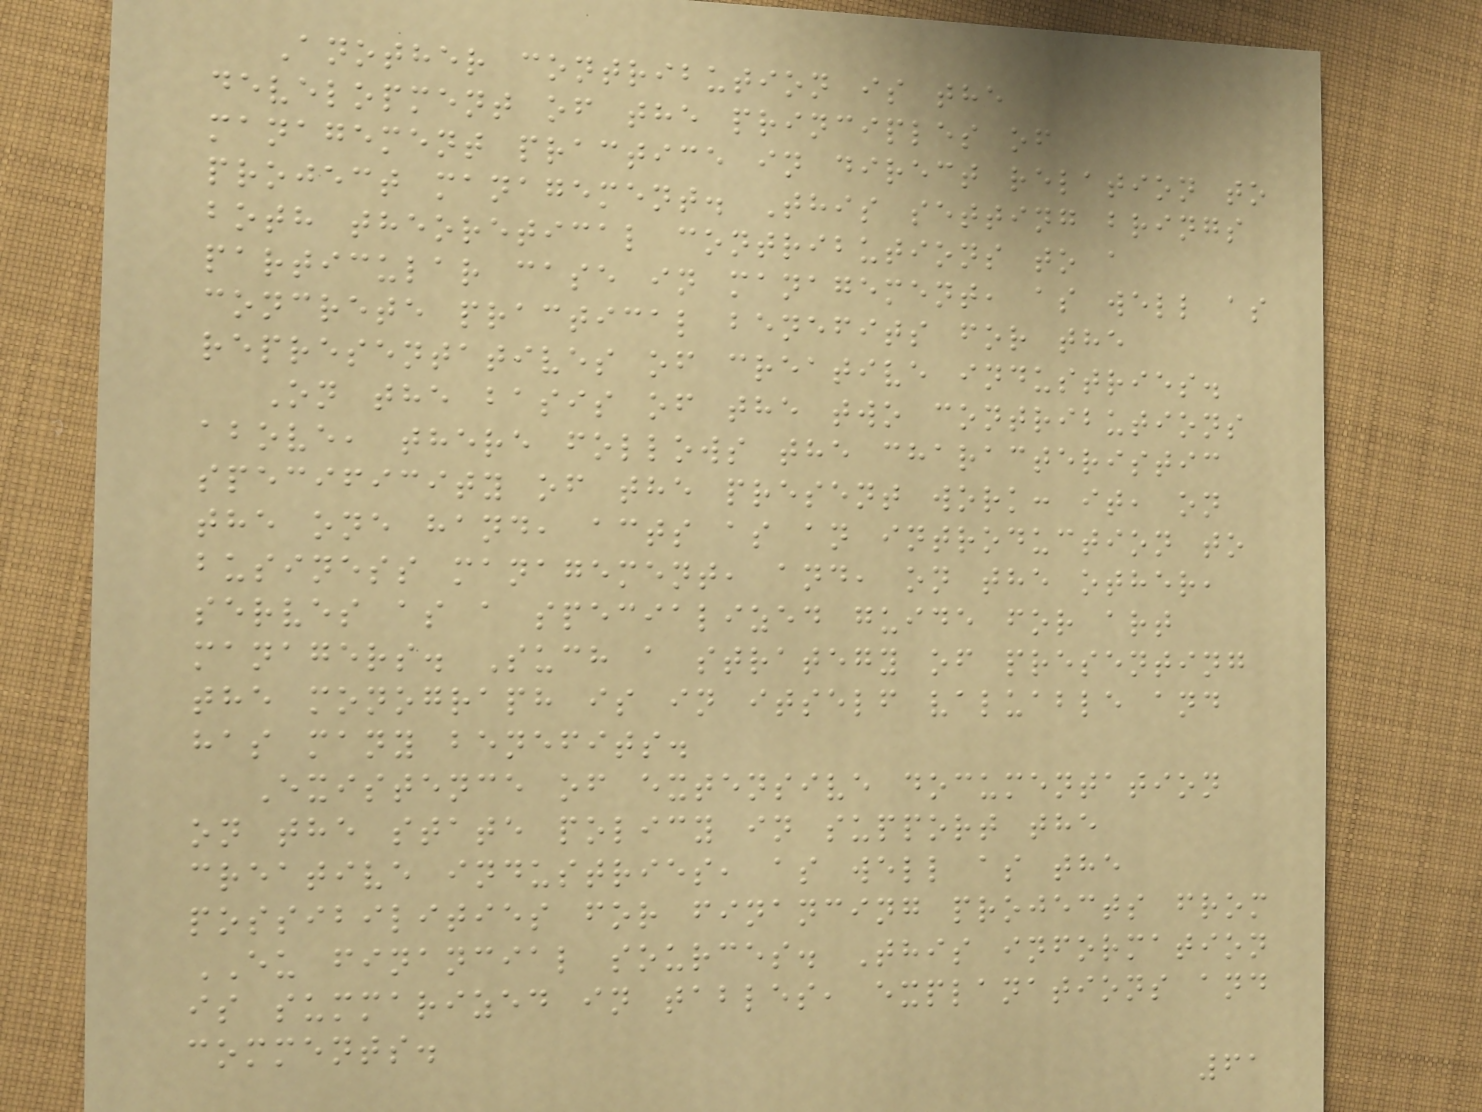Another contribution is the
development of the principles of
management practice in direct relation to
project management. This setting brings
both theoretical contributions to a
particular case in management, as well as
concrete practical benefits for the
representatives of creative industries.
On the basis of the two contributions
above, there follows the characteristic
specificity of the present work: it, on
the one hand, acts as an introduction to
business management, and, on the other,
serves as a specialized guide for art
managers. Such a strategy of presenting
the monograph is in itself valuable and
has many benefits.
Existence of extensive documentation
on the state policy in support the
creative industries, as well as the
possibilities for financing projects from
EU financial sources. This information
is summarized in tables, explanations and
comments.
61
